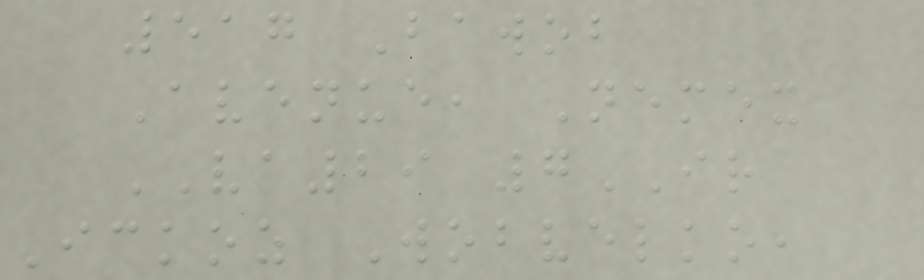517 Bawob
Avenue, Nemex
VA29 7IR
Ickoz Wobvelko,
